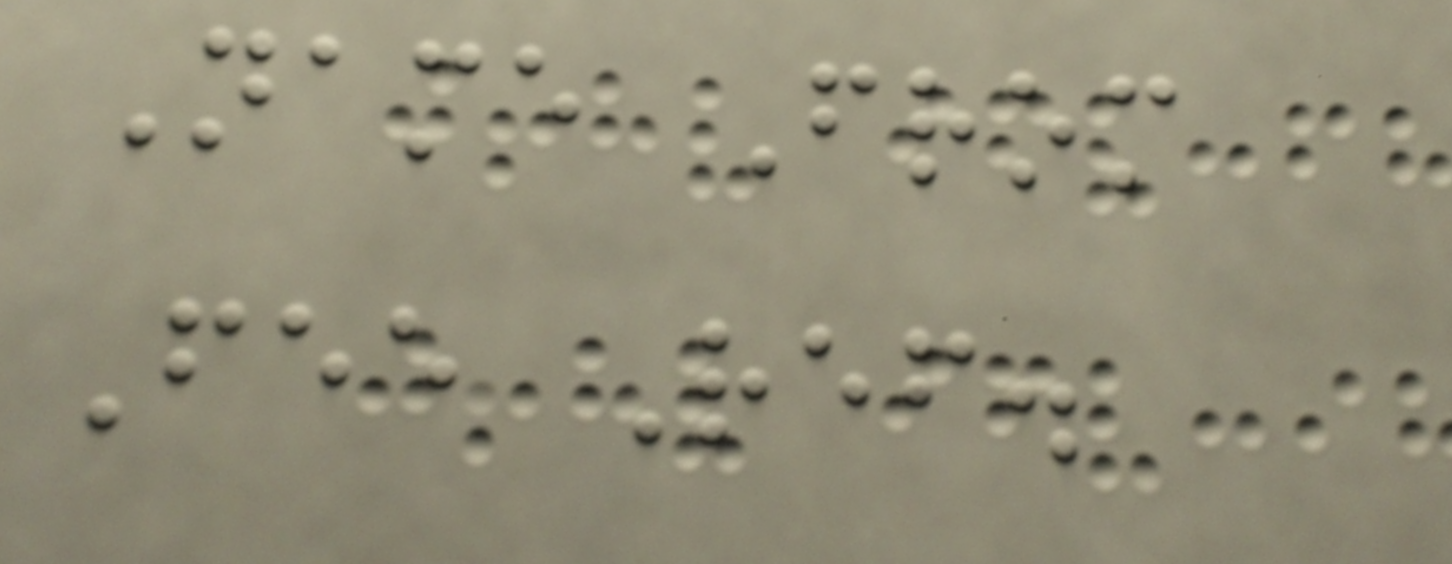Name From
Fee Ref.
